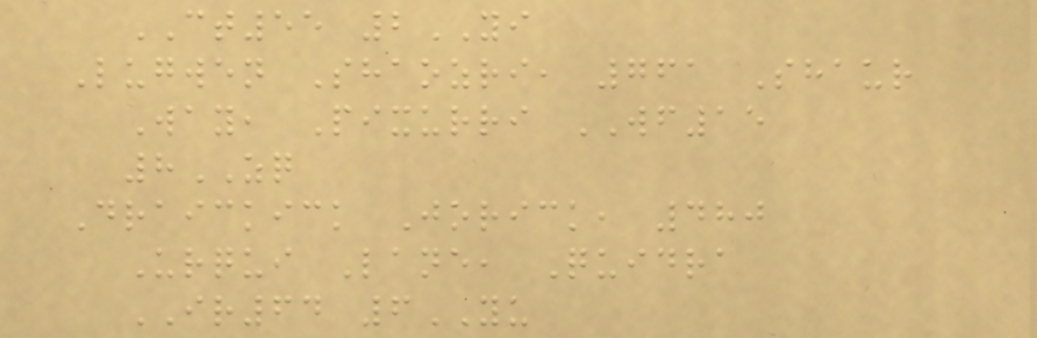CT55 2YI
Lugwen Shaozri, 761 Shaur
Way, Pixurri WF15
8ZQ
Draickick Jorick, 480
Urqui Lane, Quidra
IR64 6YU
